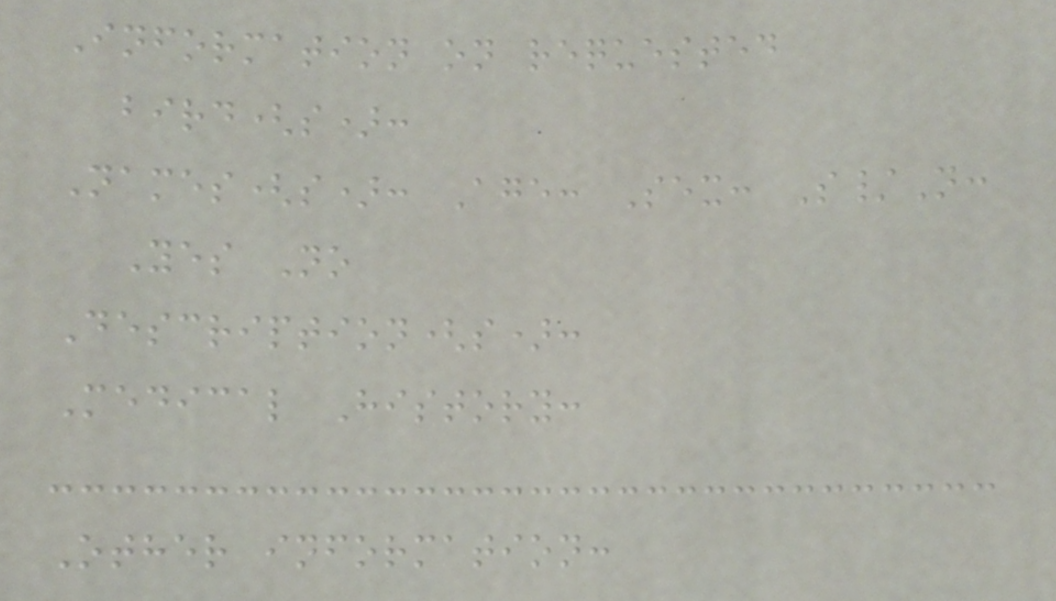Information on requested
bird(s):
Names(s): Age: Sex: S/N:
Yes No
Description(s):
Medical History:
Other information:
